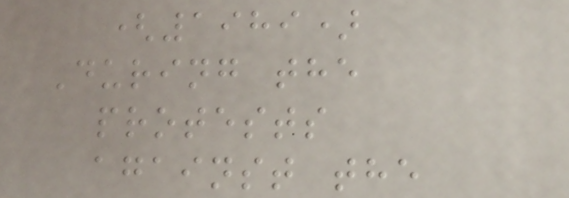(1989)
During the
protests
against the
